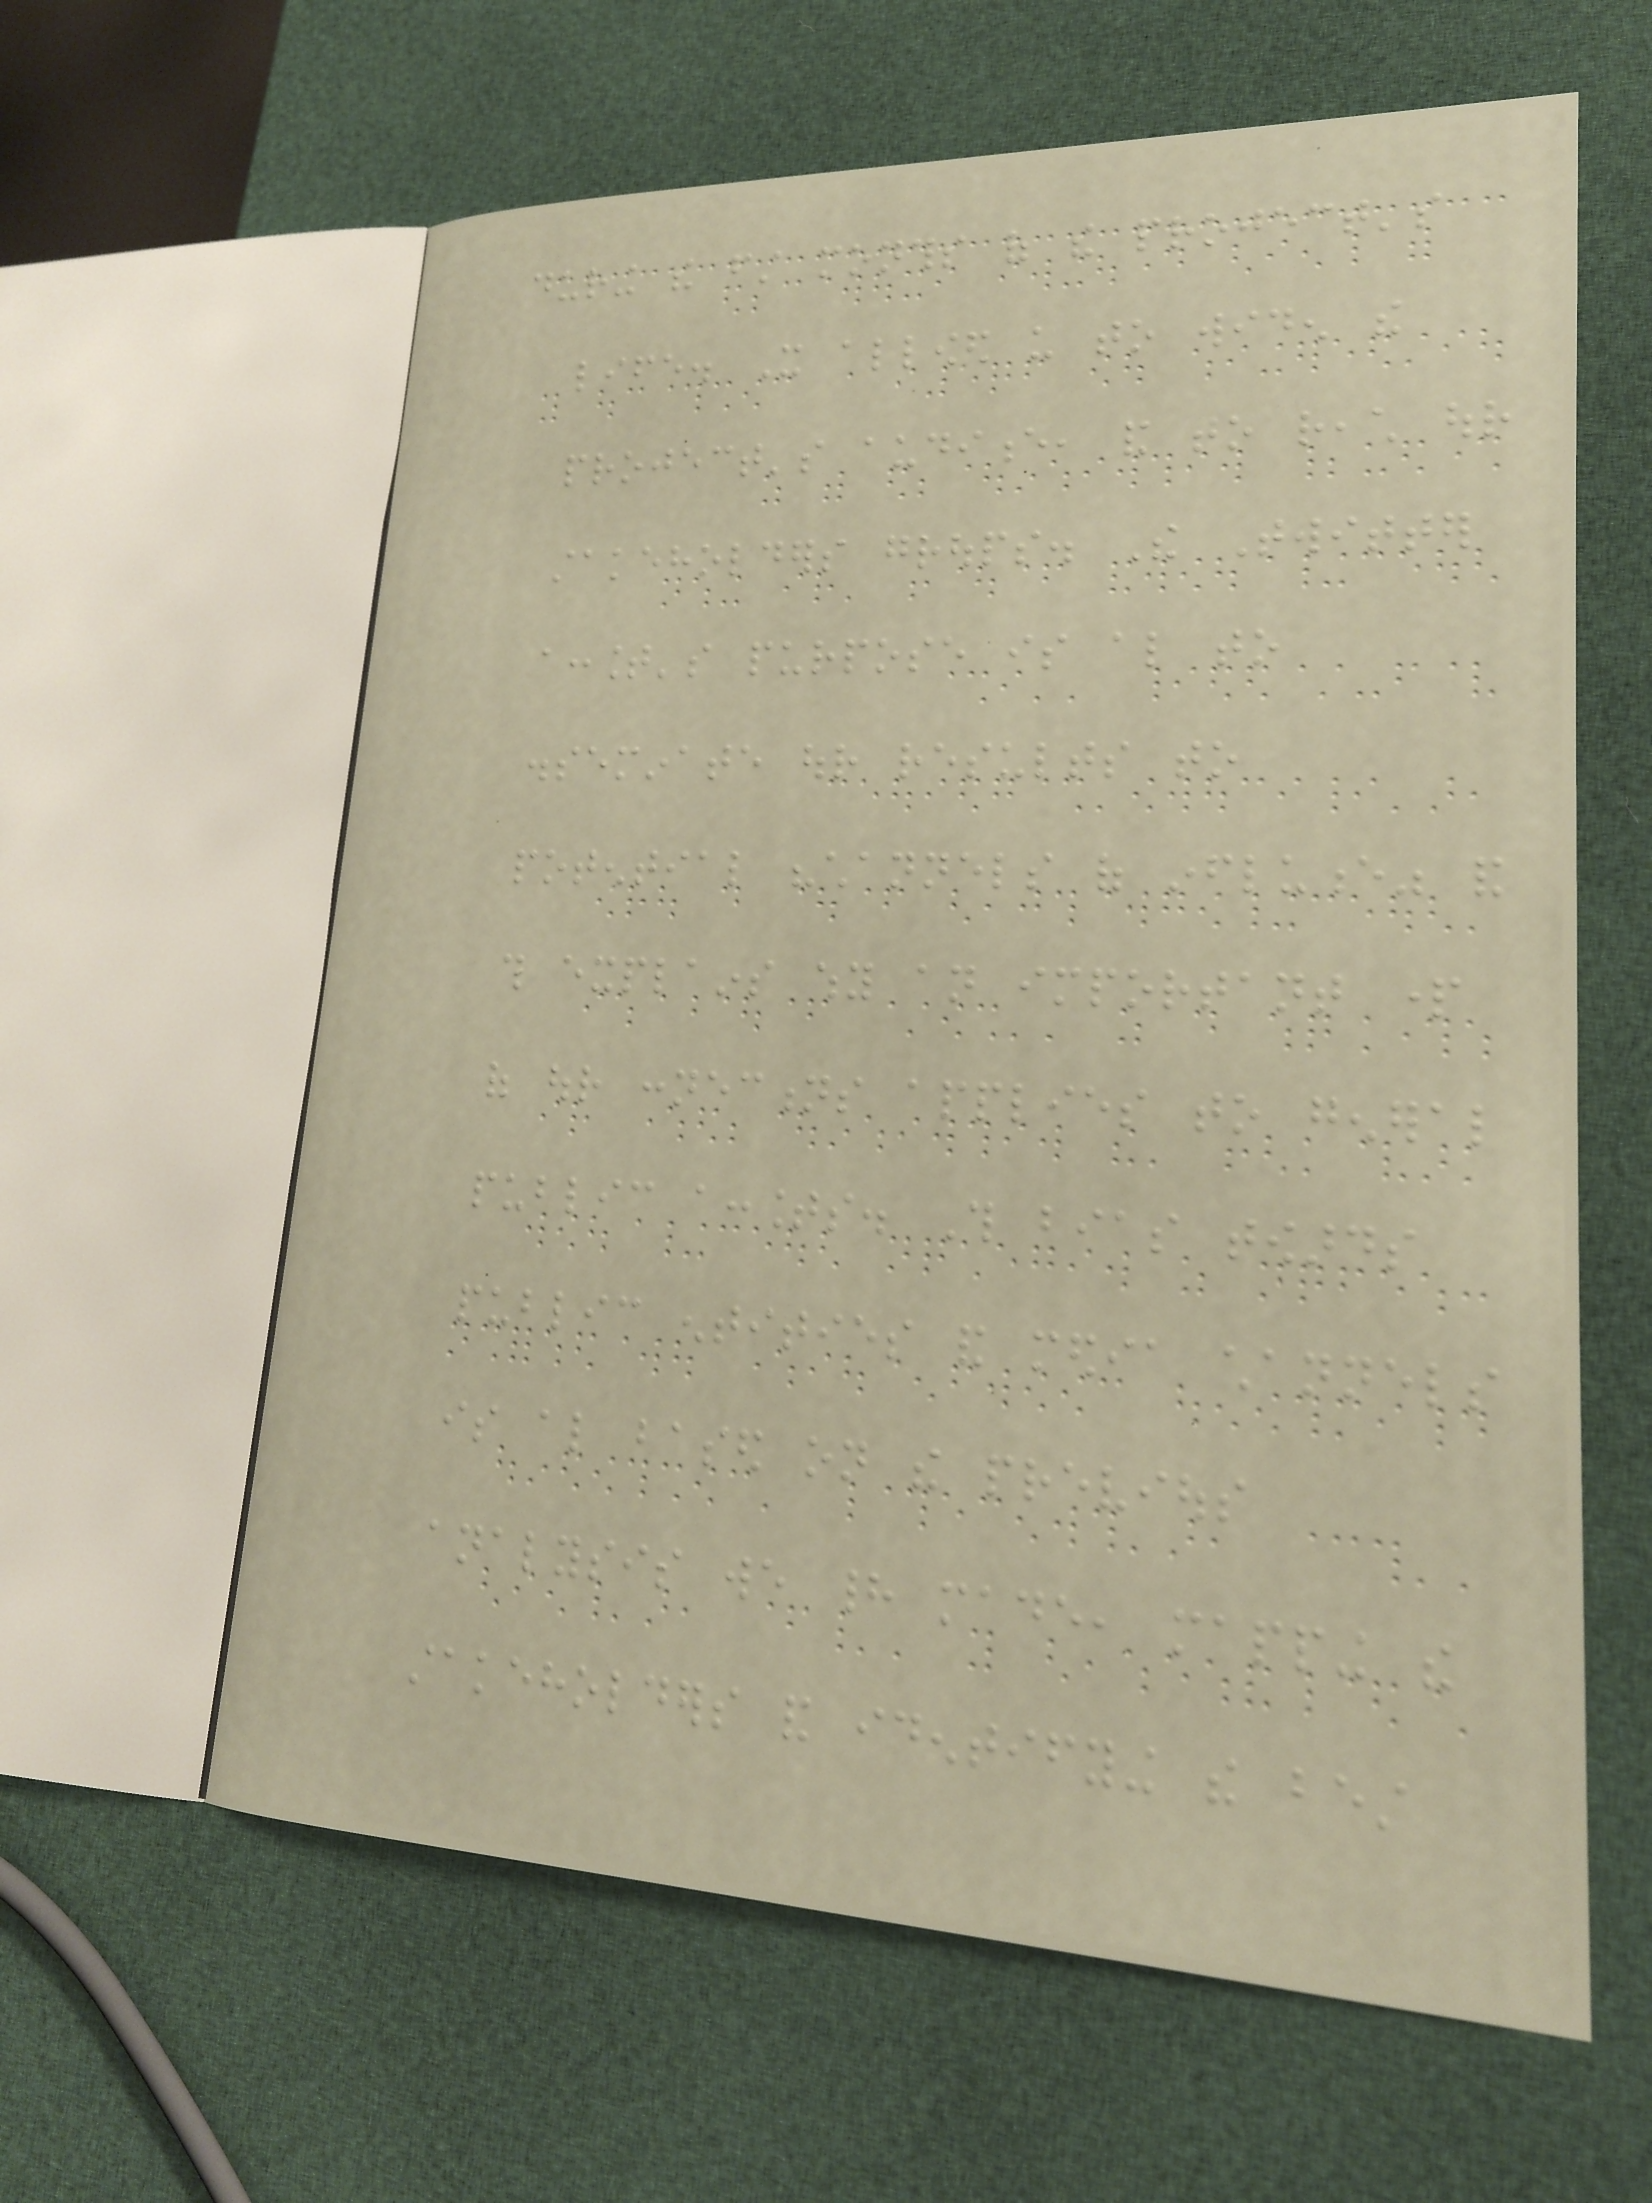during the first months of the project's
life. It allowed us to widen the
project's audience, and to reach our
stakeholders groups. The Twitter
account's purpose is also to
disseminate our results to
potential "channels of influence" and
this explains why an important part
of our connections applies to general
public accounts. This bias towards
public entities and media channels
is also based on the previous
analysis we had made, mapping the
stakeholders and identifying the best
